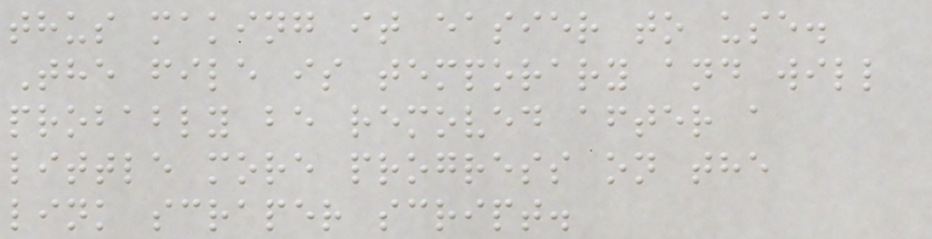thus making it easier to use.
The file is temporary and will
probably be removed after a
little more progress on the
link scraper script.
